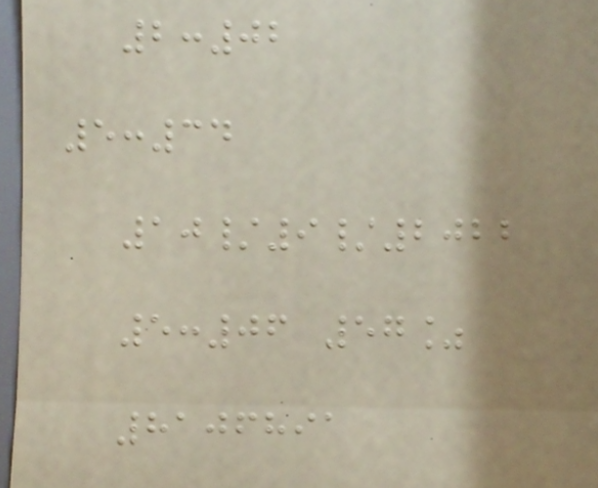2:02
5:34
10/9/2022
5:06 57%
8106891
